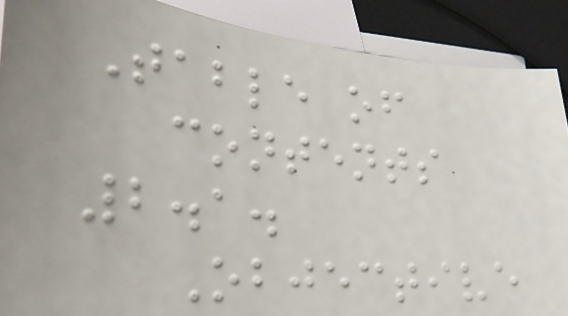Table of
contents
2.1.
Objective
